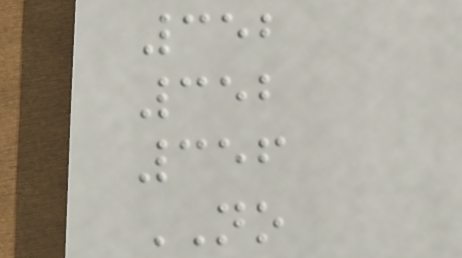352
352
356
NO
